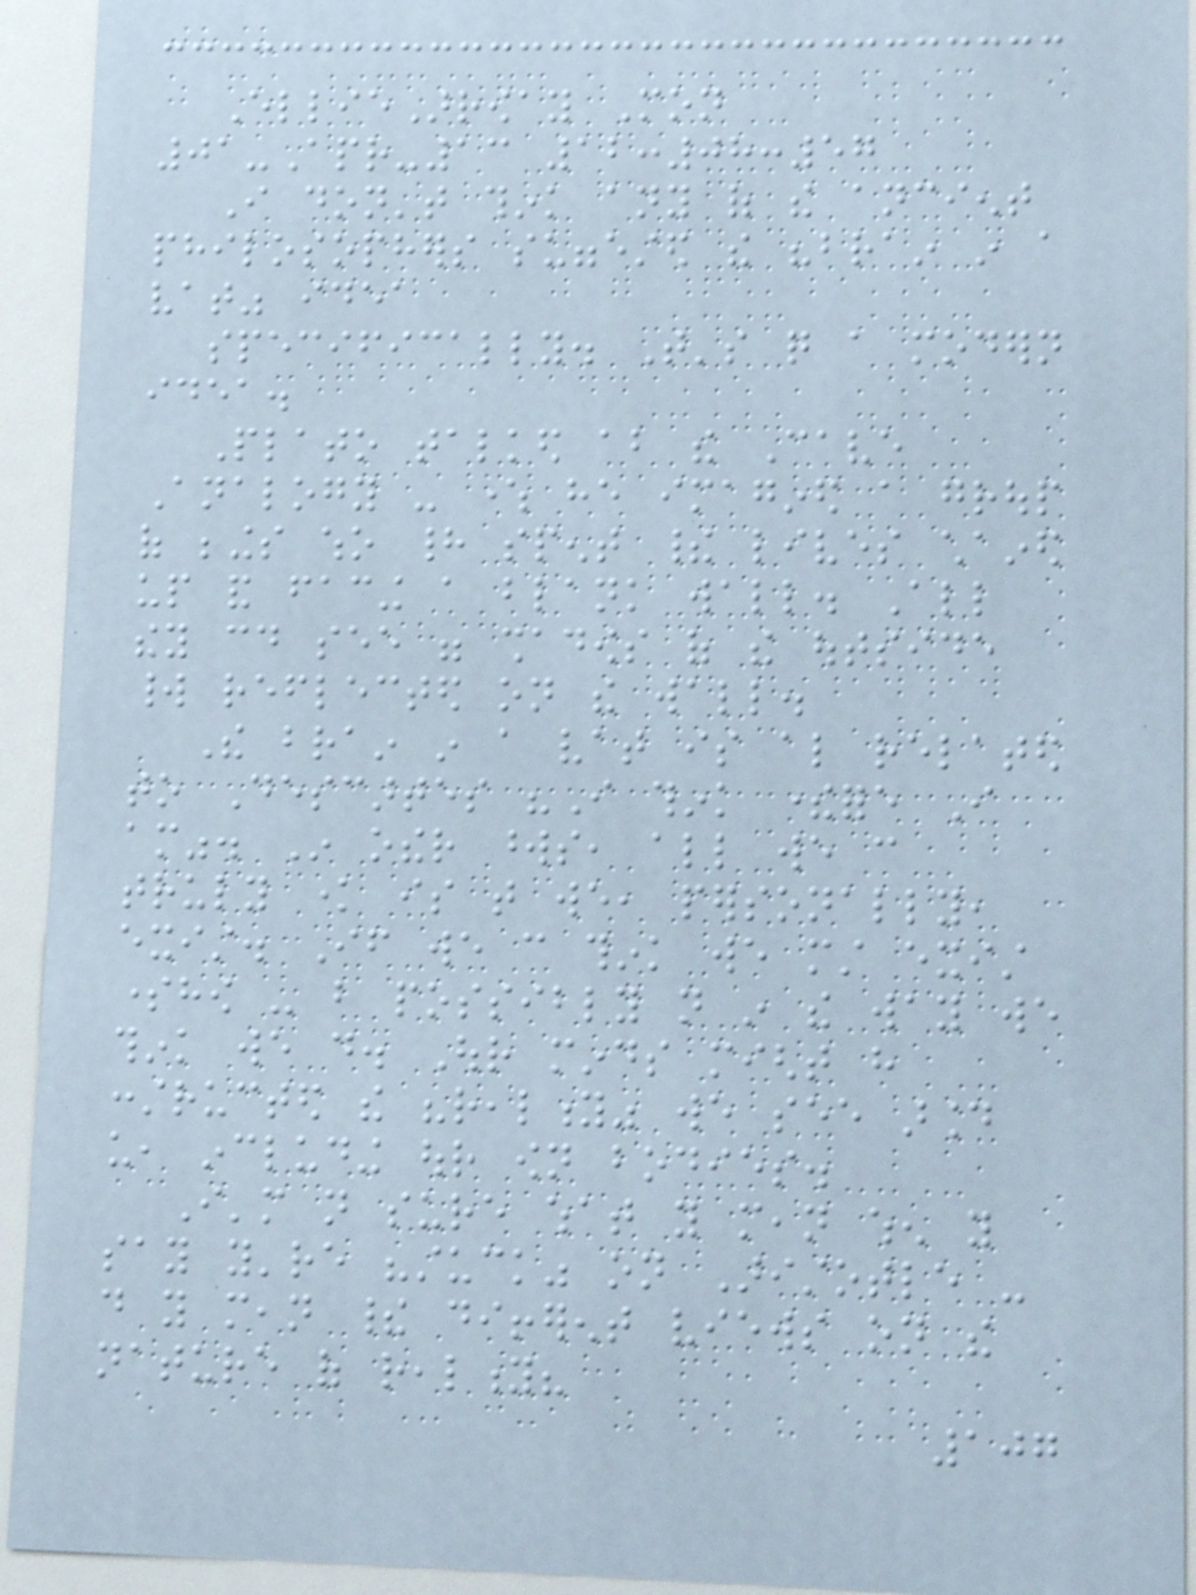EllieArroway Mon
01-Apr-13 12:08:57
I don't think any of the ancient
philosophers suggested the "brain in a
vat" idea
specifically. That's quite a modern
idea.
Plato talked about the Cave
Analogy - where he imagined a group
of beings who had spent their lives chained
up and facing a blank wall. All
they could see were shadows of the outside
world reflected on the wall.
The brain in a vat is also related
to Descartes "I think therefore I
am". In other words, all we can
truly know is that we, personally,
exist. If we can think we must exist
somehow - but possibly not in the way we
think we do. Our minds might have
constructed the "reality" we see around
us, including our own bodies.
I'm not sure what you mean when you
say you're "stuck" on Aristotle -
do you mean their different views on the
nature of reality?
107
